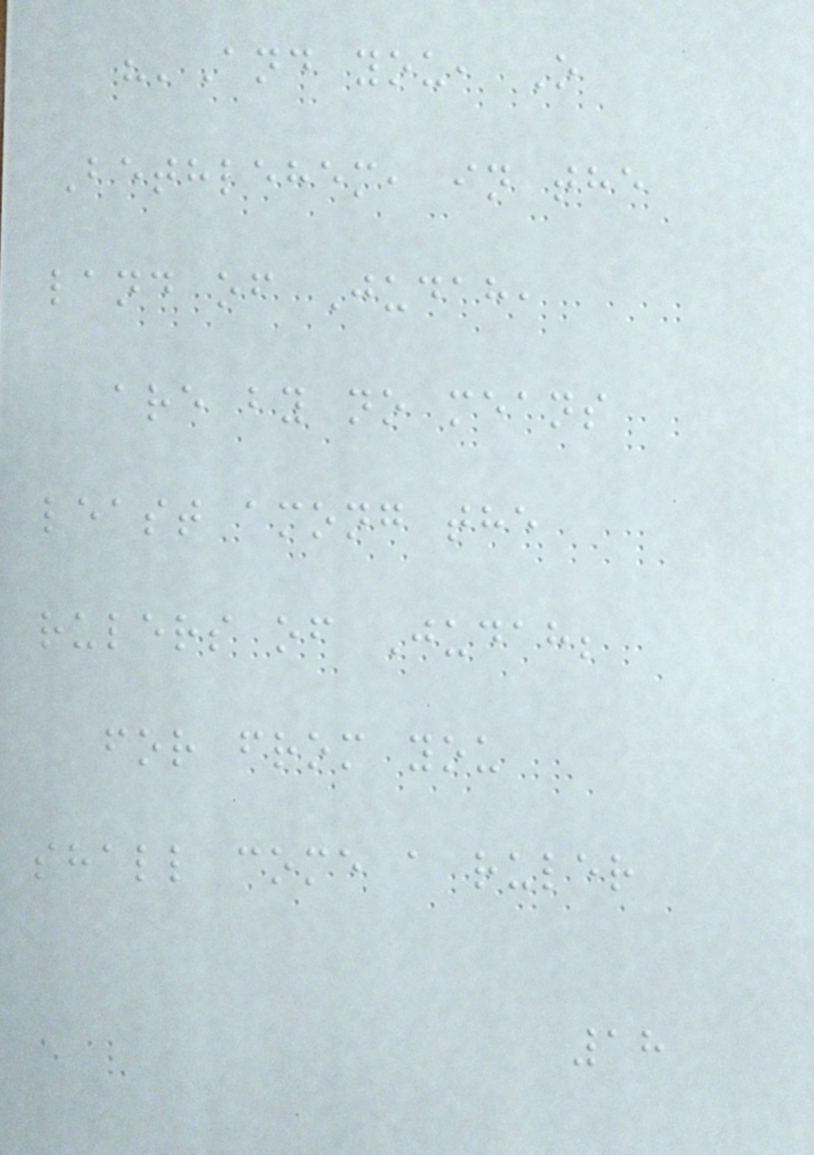"'And you, O
Bethlehem, in the
land of Judah,
are by no means
least among the
rulers of Judah;
for from you
shall come a ruler
18
